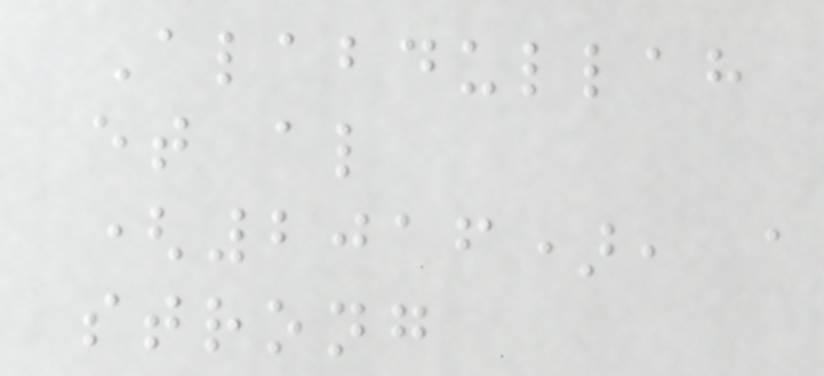Alabdullah
et al
(2016), a
strong
